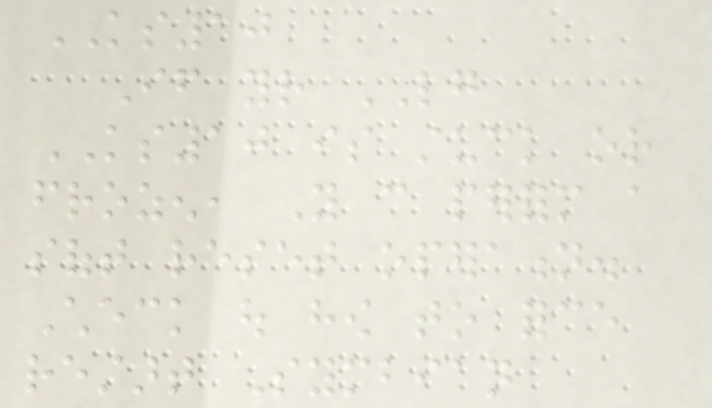KS10
If your LG
KS10 is stuck or
frozen, You can perform a
soft reset operation.
Check out how to force
restart Symbian
